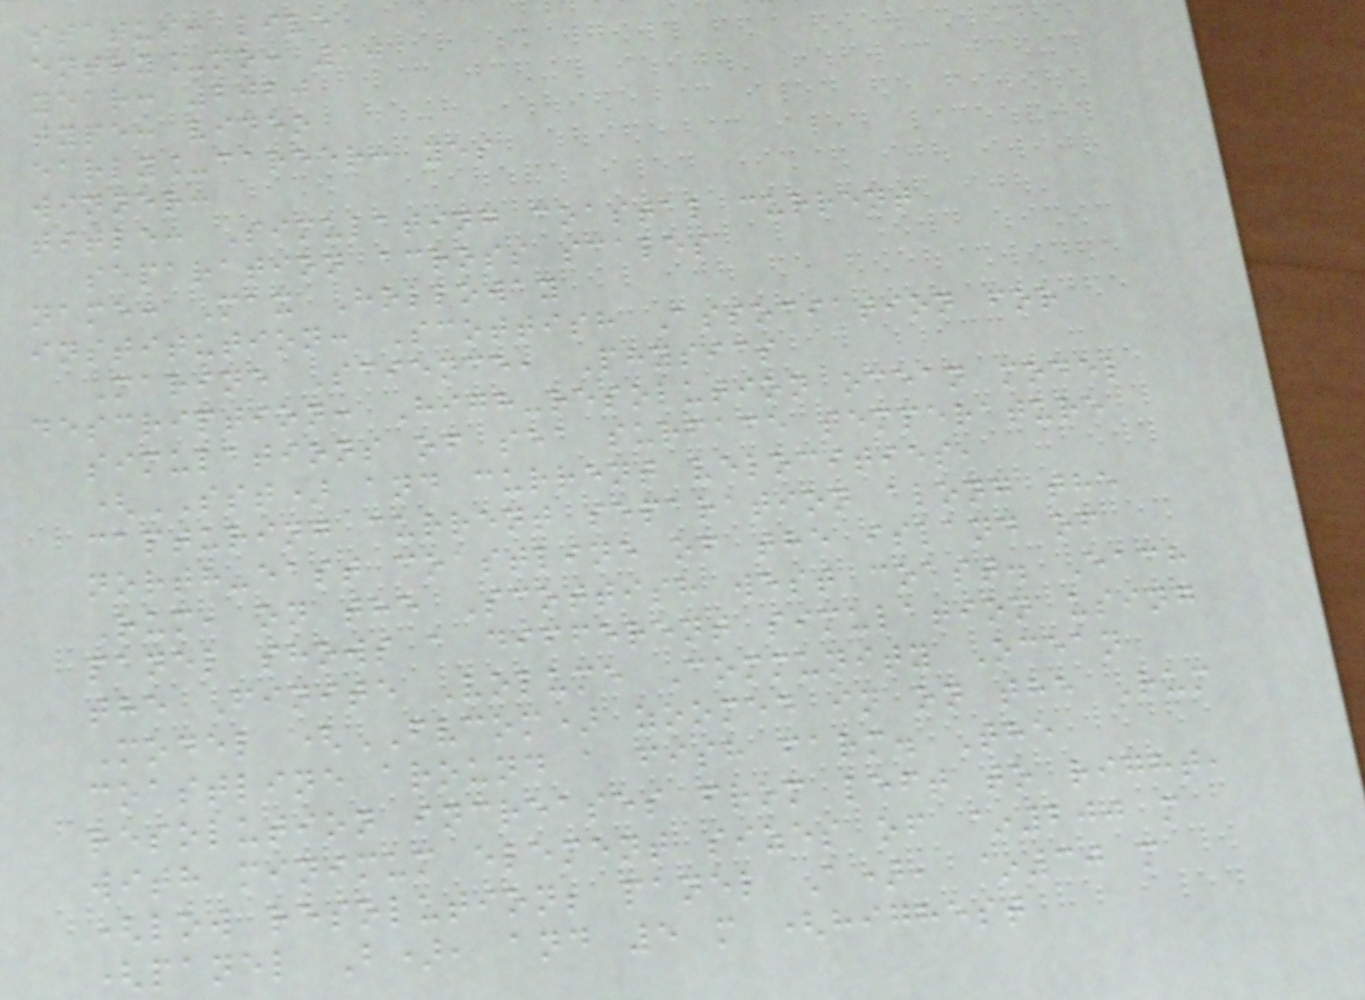status: live
entry_no: 10
year: 2020
type: video
early_career: yes
winner:
title: Simulating coastal current
separation across scales
name: Max Holloway
institution: Scottish Association for
Marine Science, Physics
description: High-resolution ocean model
simulations of sea surface temperature
(SST) and current velocities,
capturing current separation along the
north-east coastline of the island of
Rum, on the Scottish west coast. Each
panel shows a different simulation using
the Finite Volume Community Ocean
Model (FVCOM) zoomed in on the Rum
coastline around a fish farm. The
resolution increases from left to right,
with minimum element sizes of ~200 m
(low resolution; panel A), ~30 m
(panel B), and 5 m (highest
